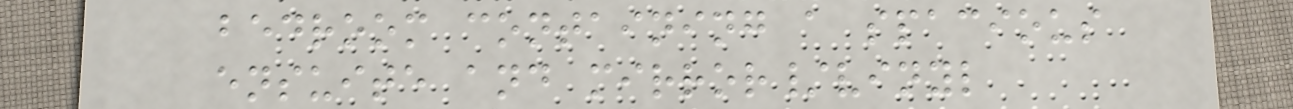bedroom containing a spacious
ensuite and mirror/vinyl
